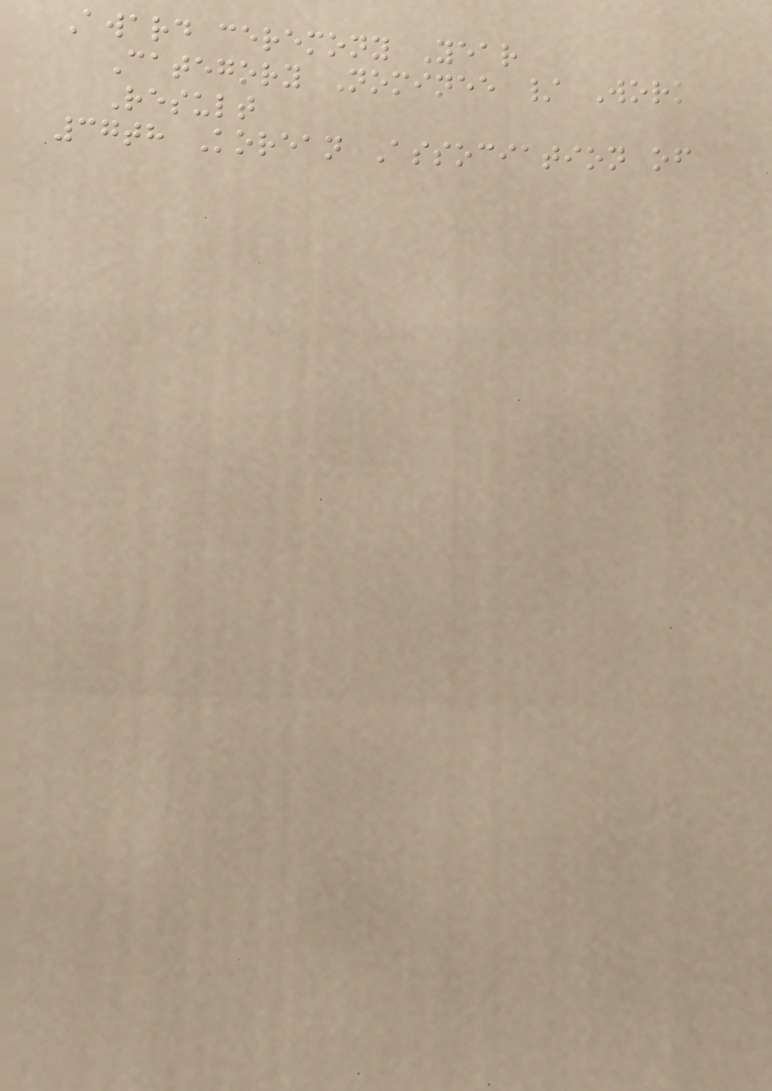Award ceremony Year
Category Nominee / Work
Result
37th Korean Association of
